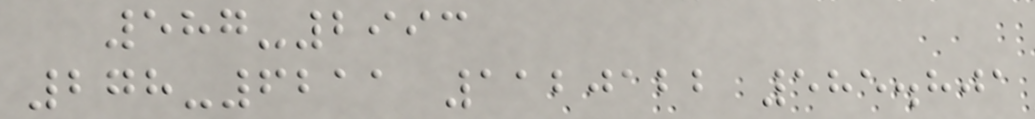587-2993
278-6211 1120122 585.801
